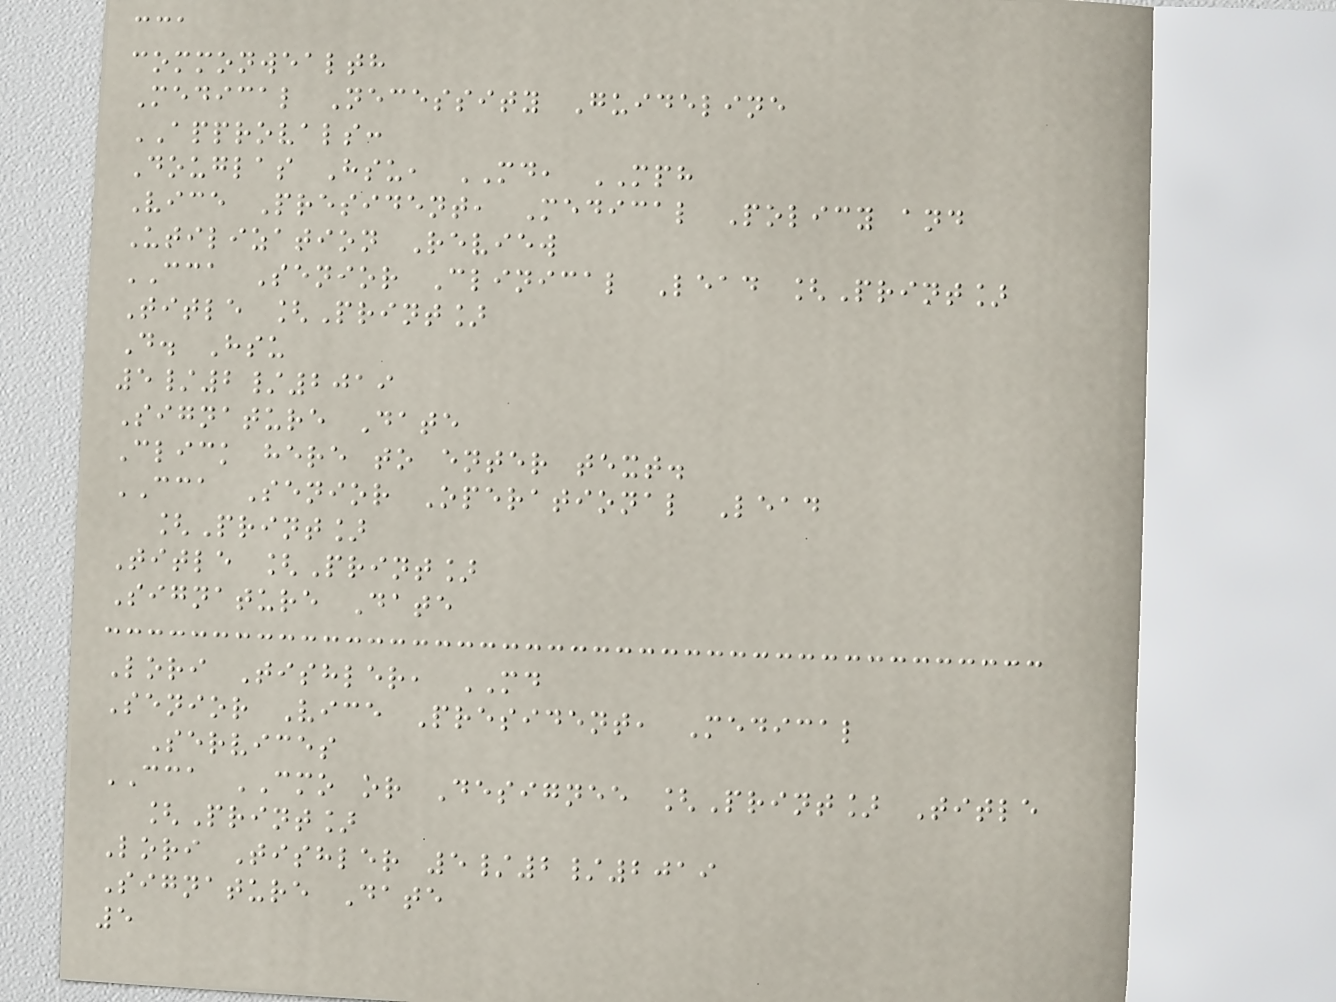cca
commonwealth
Medical Necessity Guideline
APPROVALS:
Douglas Hsu, MD, MPH
Vice President, Medical Policy and
Utilization Review
CCA Senior Clinical Lead [Print]
Title [Print]
D. Hsu
5/2/2019
Signature Date
Click here to enter text.
CCA Senior Operational Lead
[Print]
Title [Print]
Signature Date
Lori Tishler, MD
Senior Vice President, Medical
Services
CCA CMO or Designee [Print] Title
[Print]
Lori Tishler 5/2/2019
Signature Date
5
